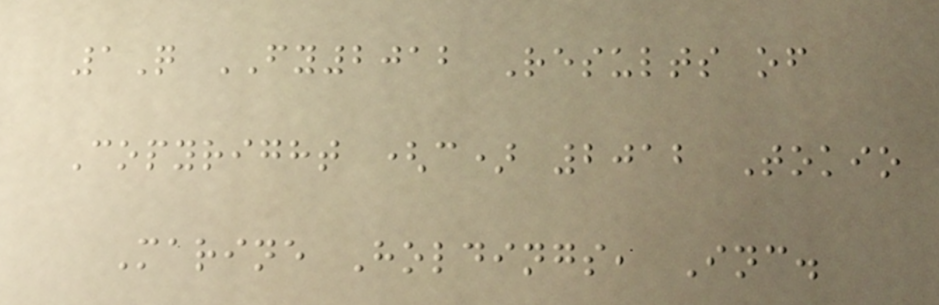1Q FY2012 Results of
Copyright (c) 2012 Tokio
Marine Holdings, Inc.
